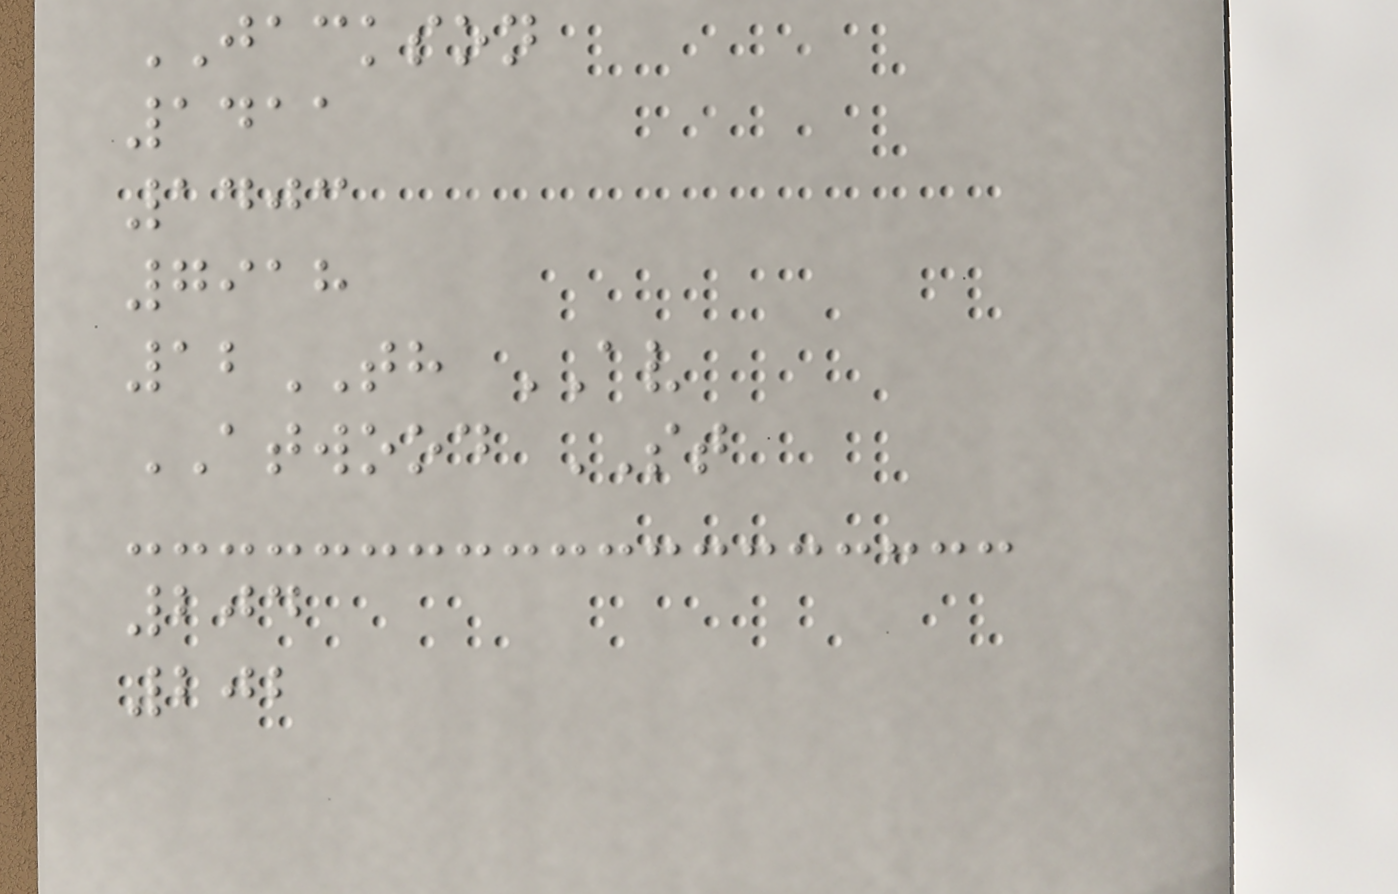JACKSON
1411
1403
7918
12TH AV
ATWOOD ST
204
202
